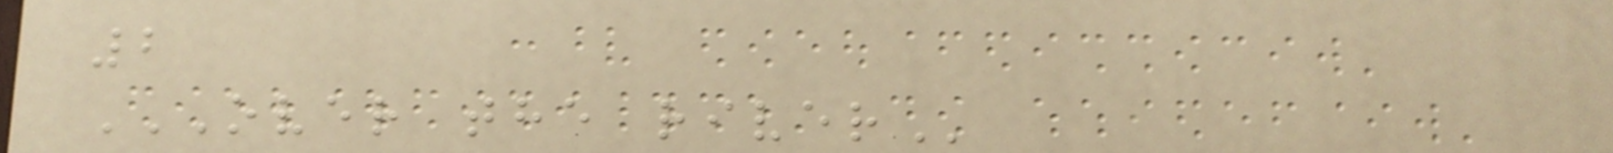2
OVER THE RIVER
